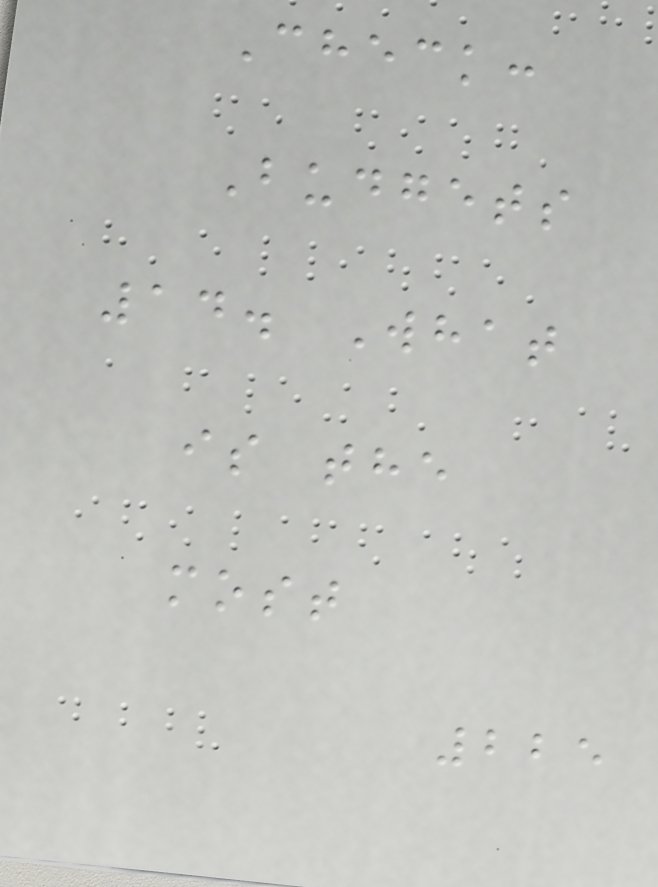Check:
Budgets
14. What
is the
most
225
